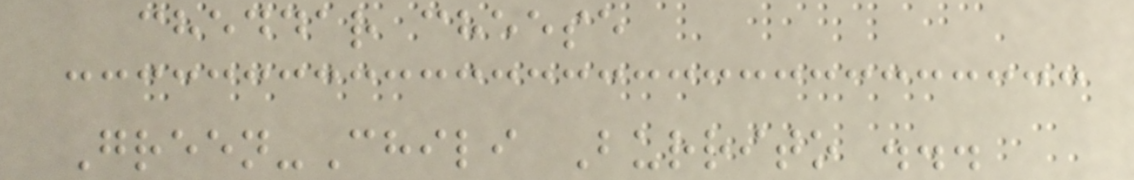cheddar cheese
Green-Chili Burrito ...
